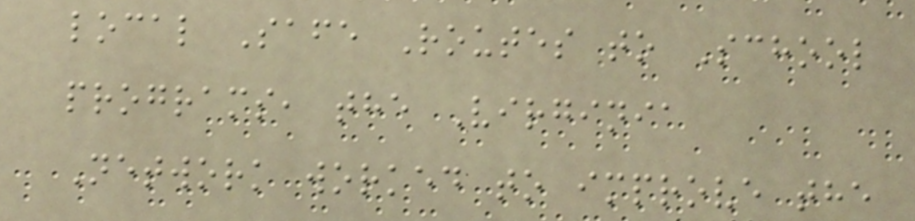local Safe Routes to School
programs, the Virginia
Network worked to improve the
